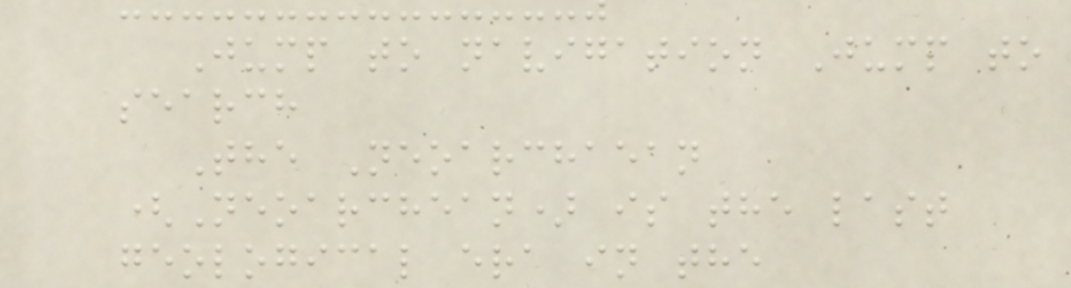Jump to navigation Jump to
search
The Neoarchaean
(Neoarchean) is the last
geological era in the
